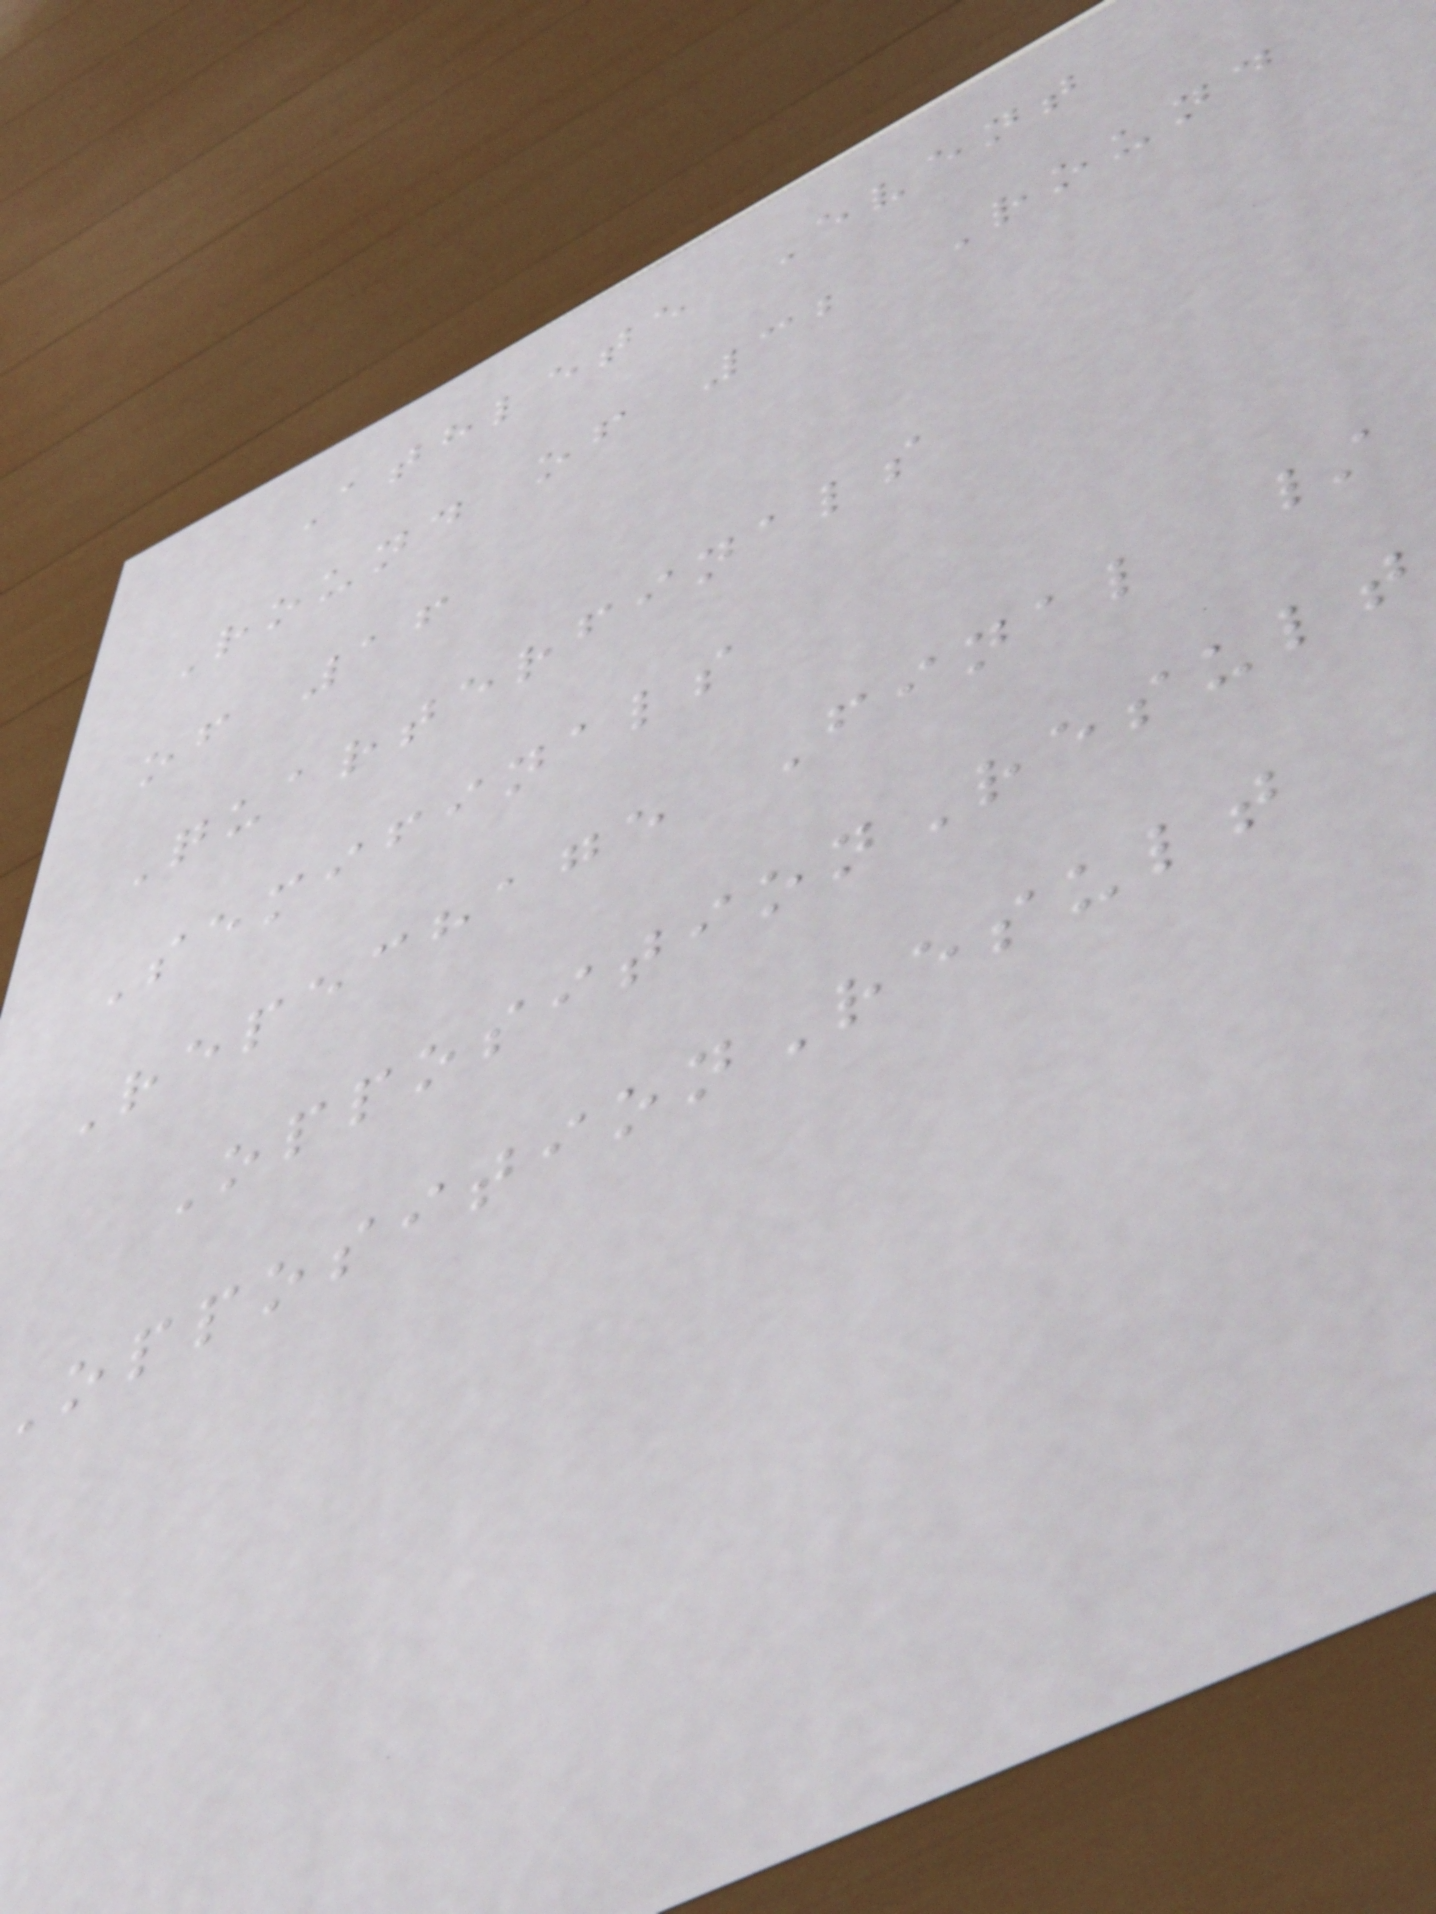Athlete Event
Round of 32 Round
of 16
Quarterfinals
Semifinals
Repechage Final /
OppositionResult
ppositionResult
